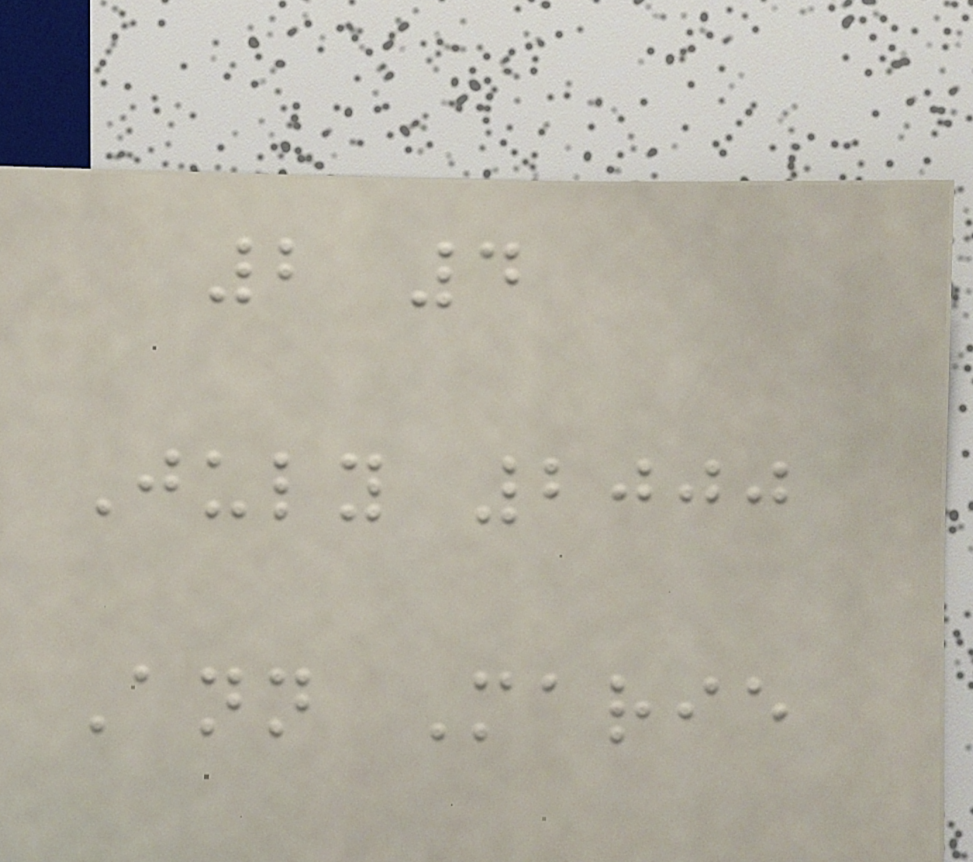2 4
July 2000
Ann Marie
